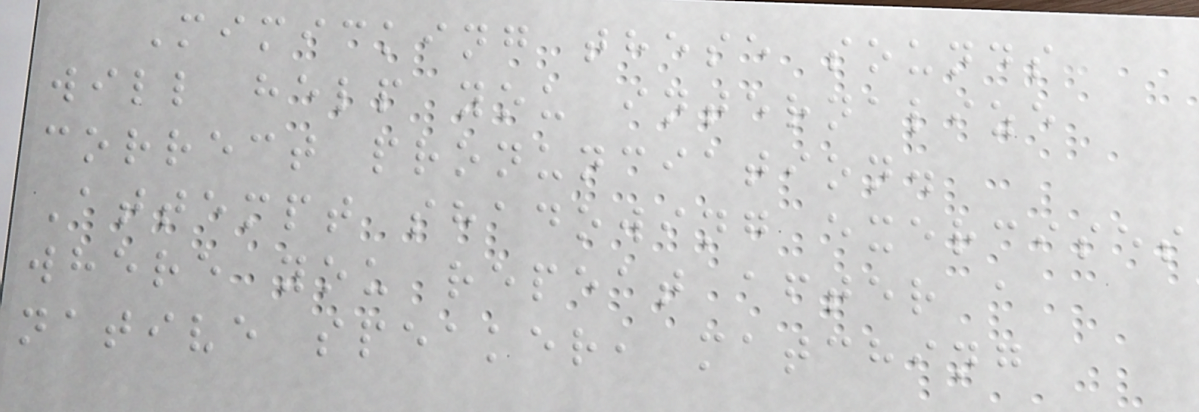Mimicking these sounds
will help you internalize
correct pronunciation.
Attempt shadowing exercises
where you repeat after a
native speaker, matching
